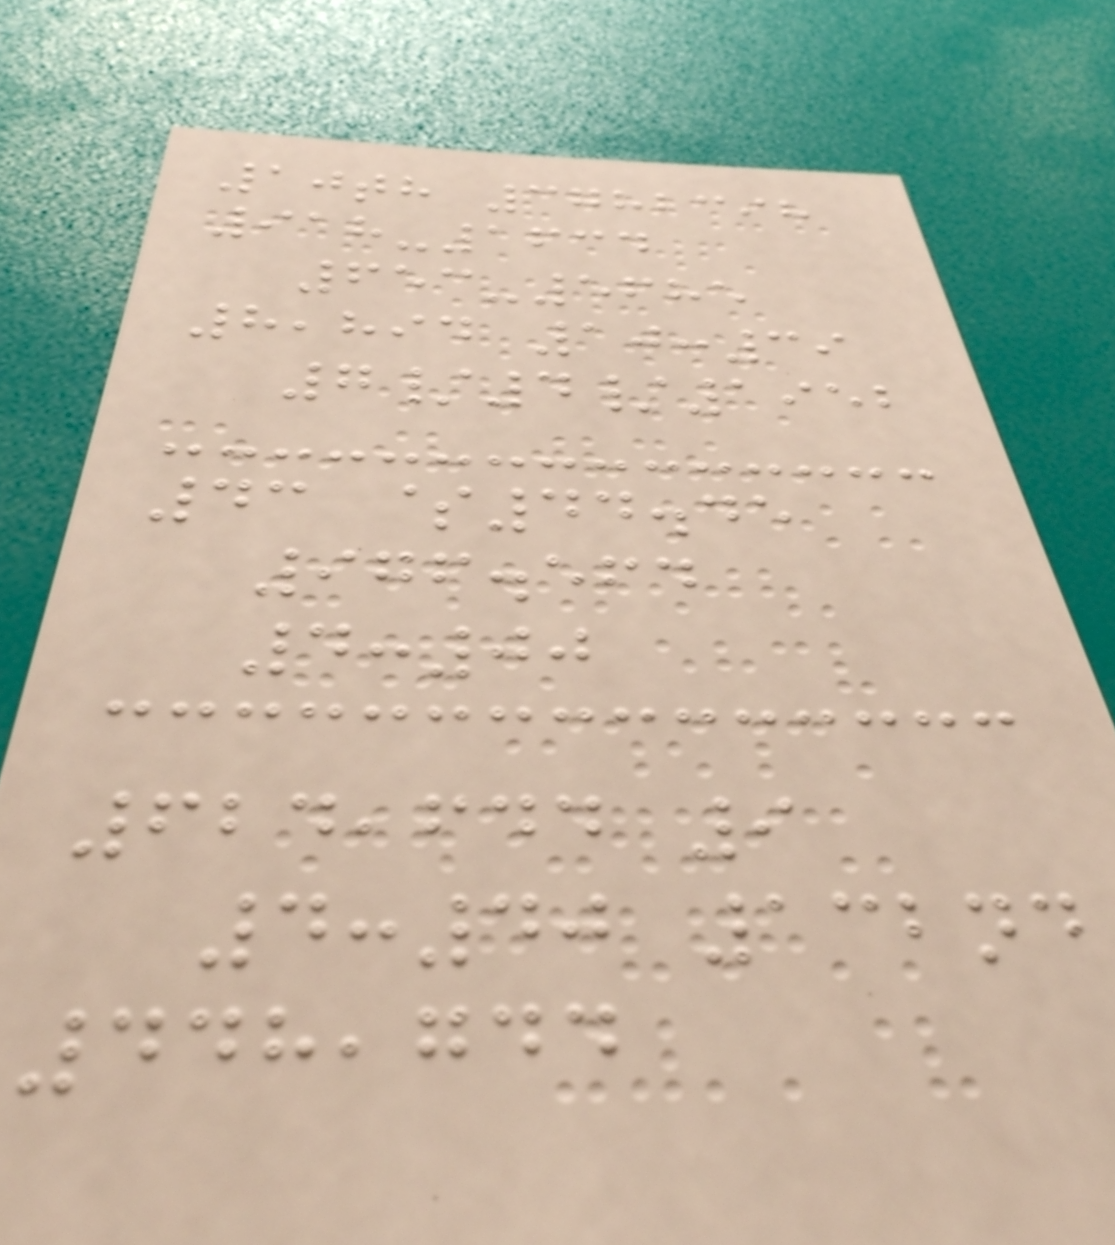10th 3782398
918-1634
653-5685
8,894 10:39
7/4/1952
43 $44.45
976.564
4:00
624,644 9
4:40 132nd
448,744
